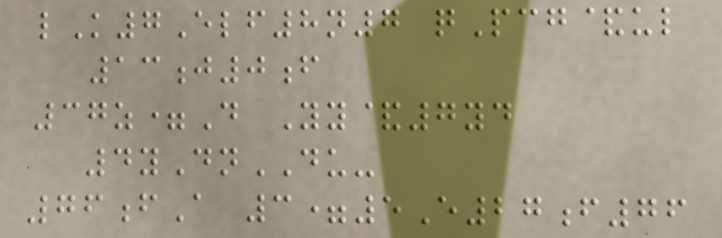lK7Elf8n7 qPcg&ul
13j0f
37z=D Yy&7yd
4yDnDU-
76fA 3=5E27f76
